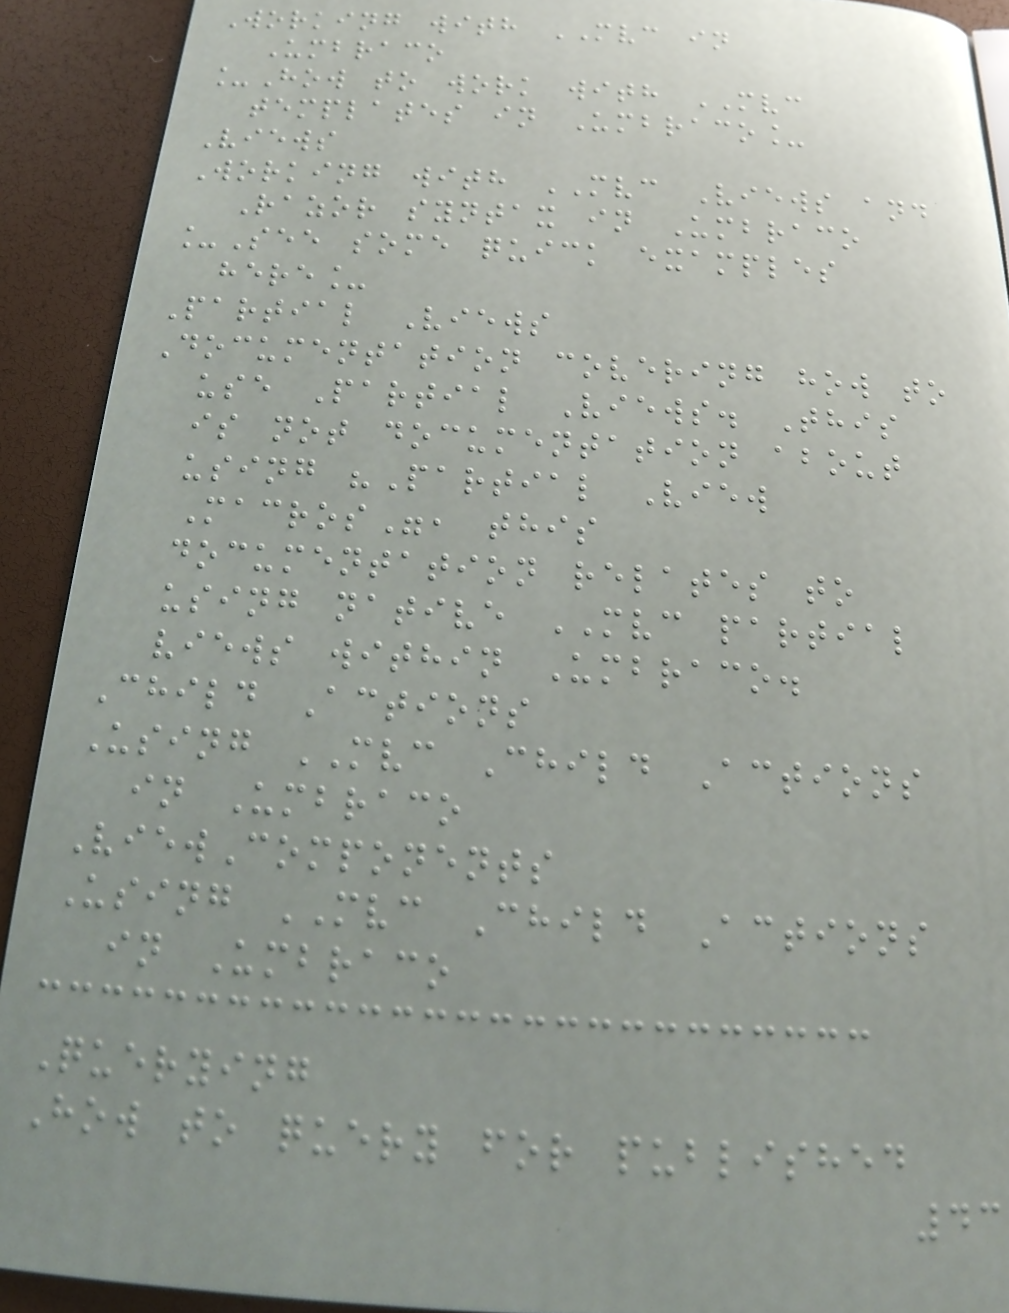Working with MVC in
Umbraco
_How to work with MVC
templates in Umbraco_
Views
Working with MVC Views and
Razor syntax in Umbraco
_See some quick examples
here_
Partial Views
Documentation covering how to
use Partial Views. This
is not documentation about
using "Partial View
Macros", this
documentation relates to
using native MVC partial
views within Umbraco.
Child Actions
Using MVC Child Actions
in Umbraco
ViewComponents
Using MVC Child Actions
in Umbraco
Querying
How to query for published
43
